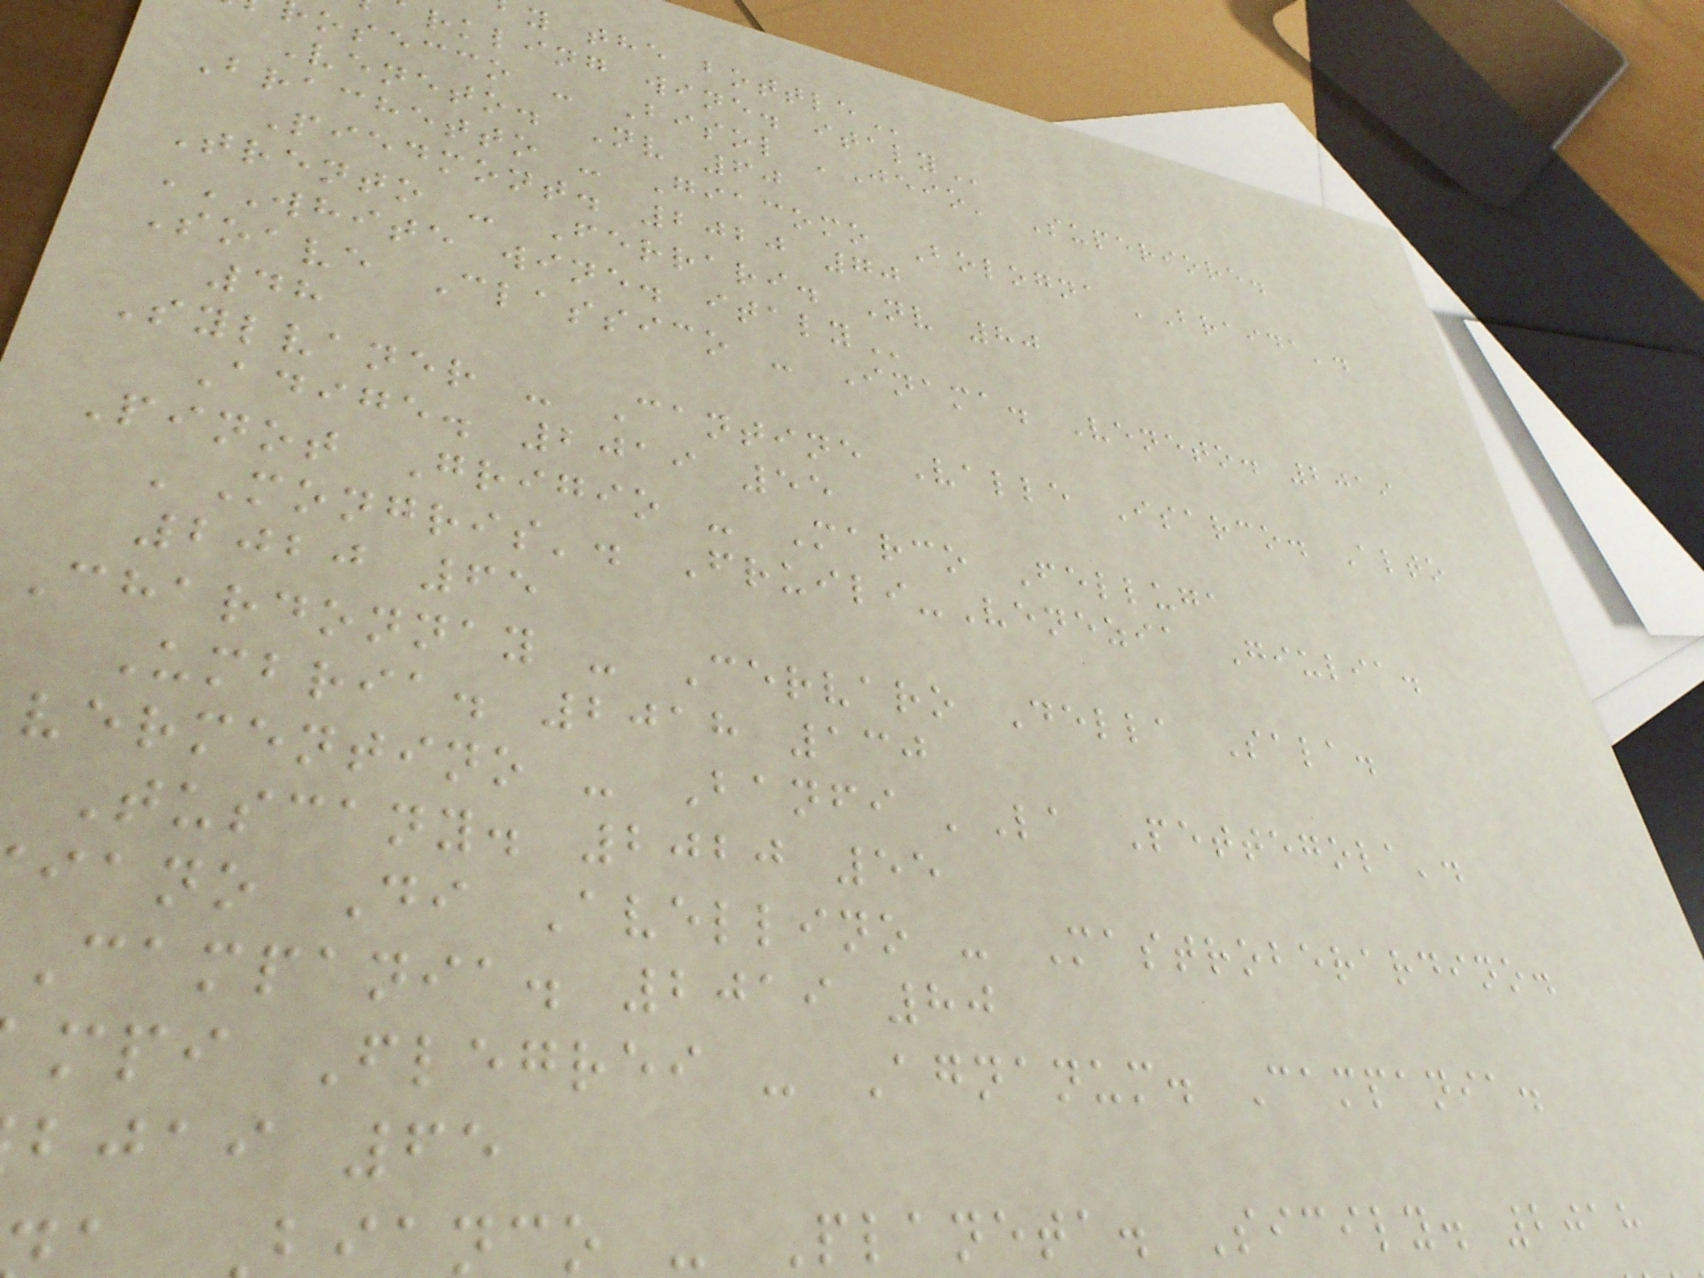rkling wine.
osecco - Bisol 'Jeio' Superiore.
Veneto. Nv 60
Brachetto - Giacomo Bologna 'Braida'.
Piedmont. 2020 70
Trento - Ferrari. Nv 80
WHITE WINE. ITALY
Soave Classico - Inama. Veneto. 2019
48
Sylvaner - Cantine Valle Isarco. Alto
Adige. 2019 55
Pinot Grigio - Marco Felluga
'Mongris'. Fruili-Venezia Giulia.
2020 65
Chardonnay - Cervaro Della Sala.
Umbria. 2018 130
vermentino - Banfi 'La Pettegola'.
Tuscany. 2020 55
iano Di Avellino - Mastroberardino.
Campania. 2019 80
mpi Flegrei - Agnanum. Campania.
bjai 65
nco - Planeta. Sicily. 2018
